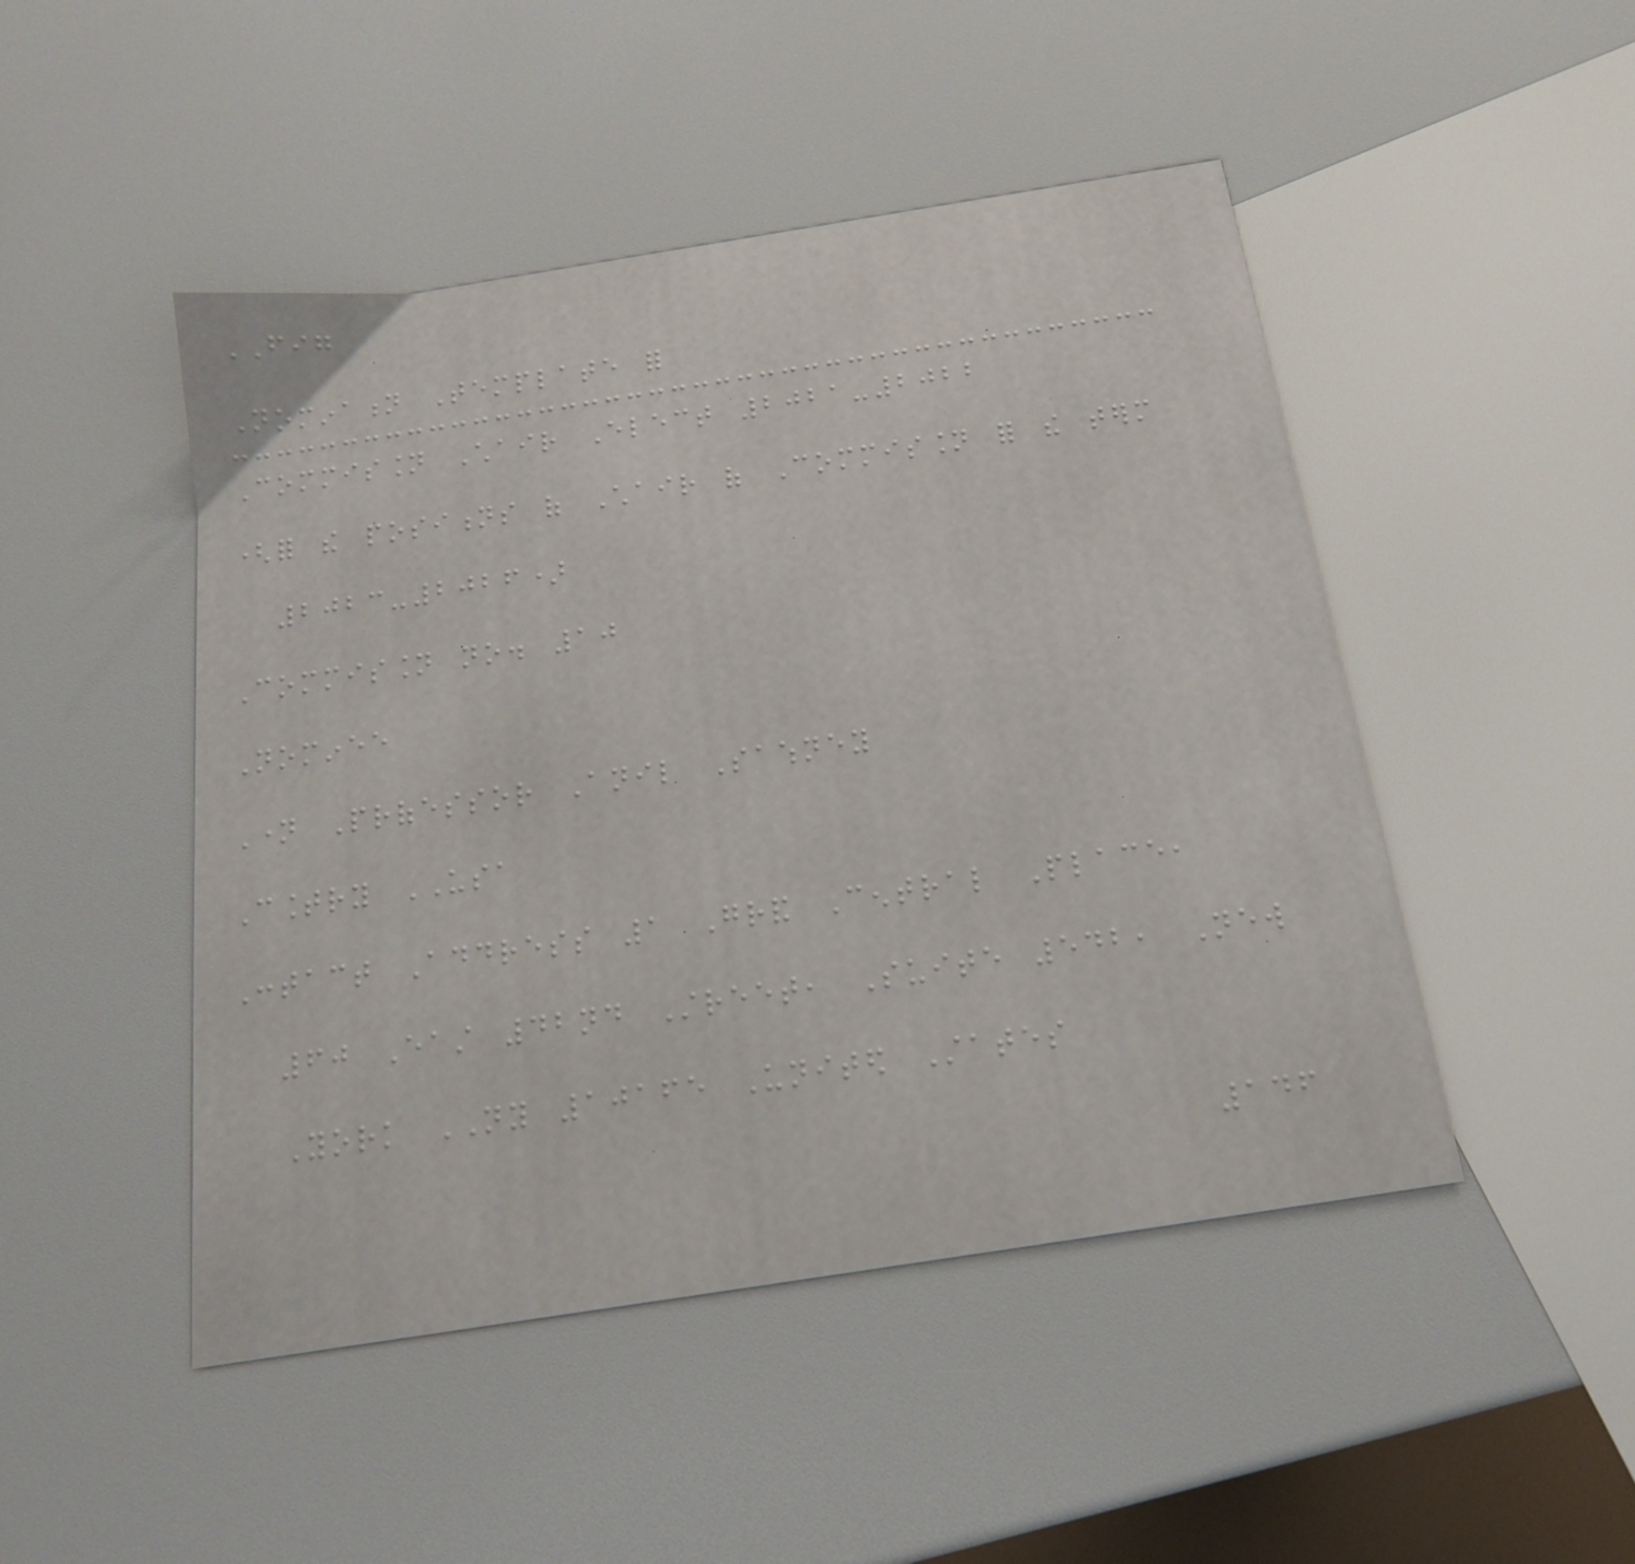FIG
Nomination Template for
Commission Chair Elect 2021-2022
(for the positions of Chair of Commission for the term
2023-2026)
Commission no. 10
Nominee
Name Professor Anil Sawhney
Country USA
Contact Address 1 Grand Central Place,
60 East 42nd Street, Suite 542, New
York NY 10165 United States
146
